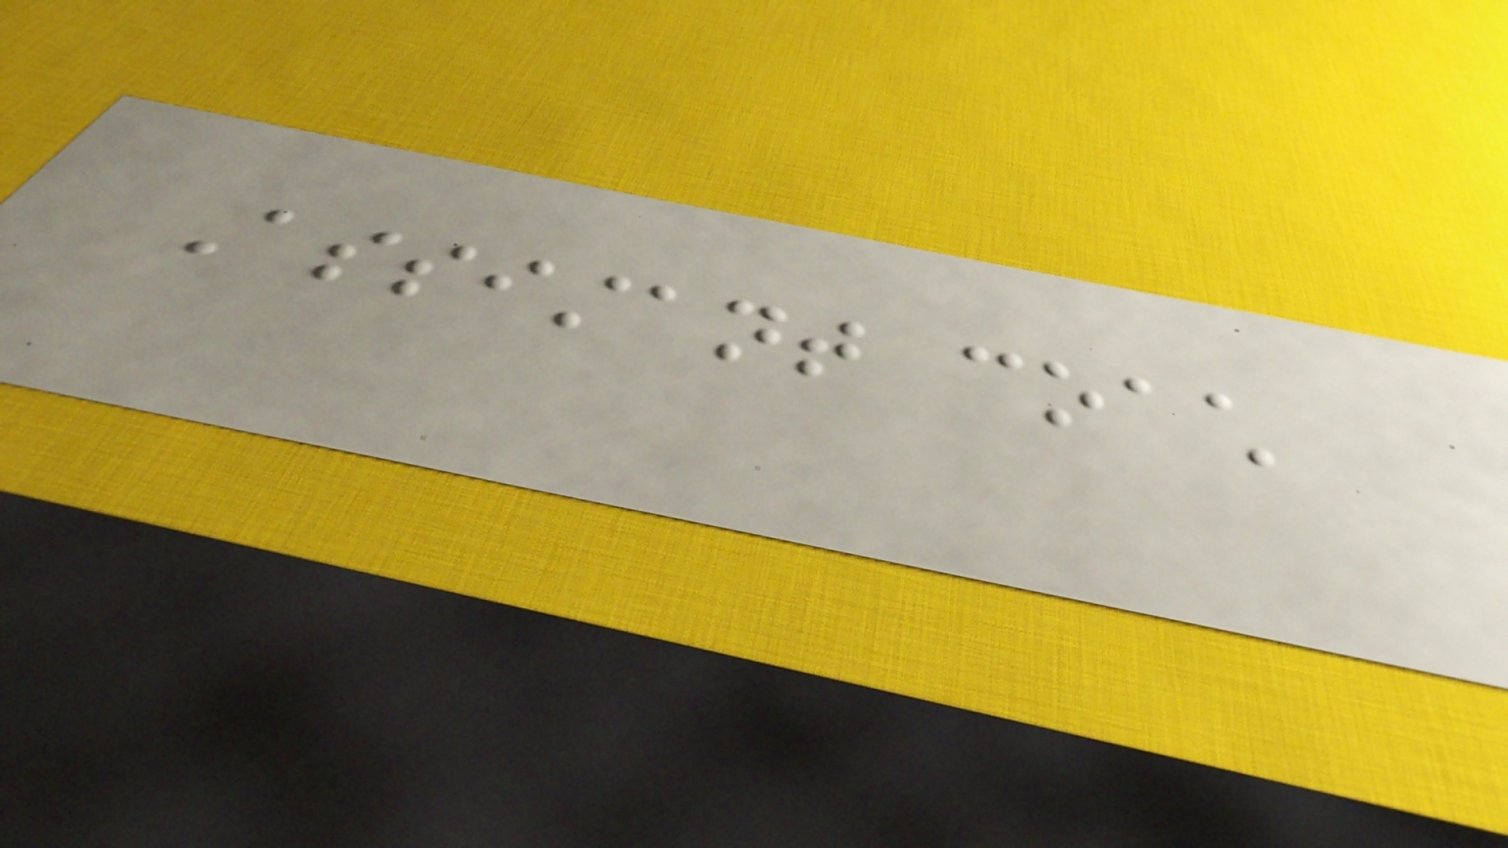Assistant coach
